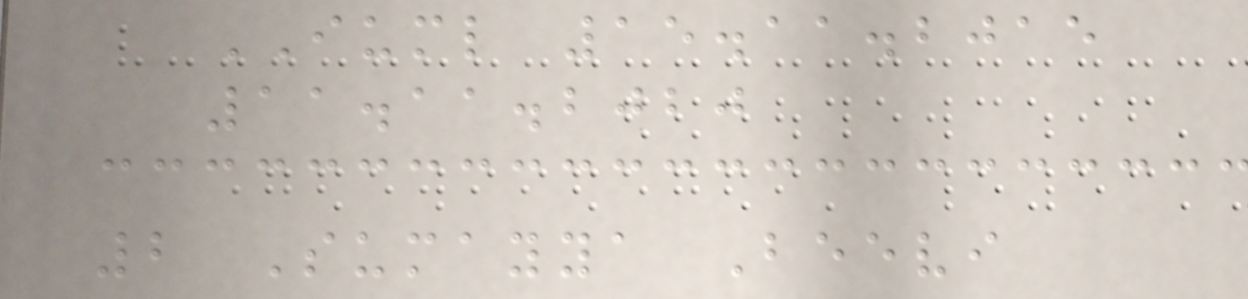IUML 15.11.2015
11.11.2020
2 Sumayya Beevi
